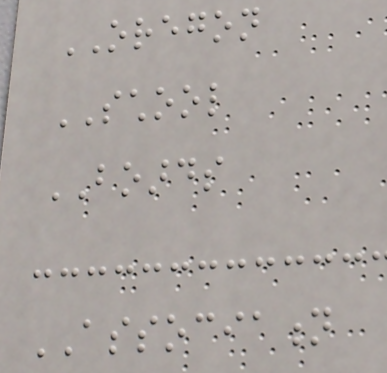OREGON
SCHOOL
BOARDS
ASSOCIATION
